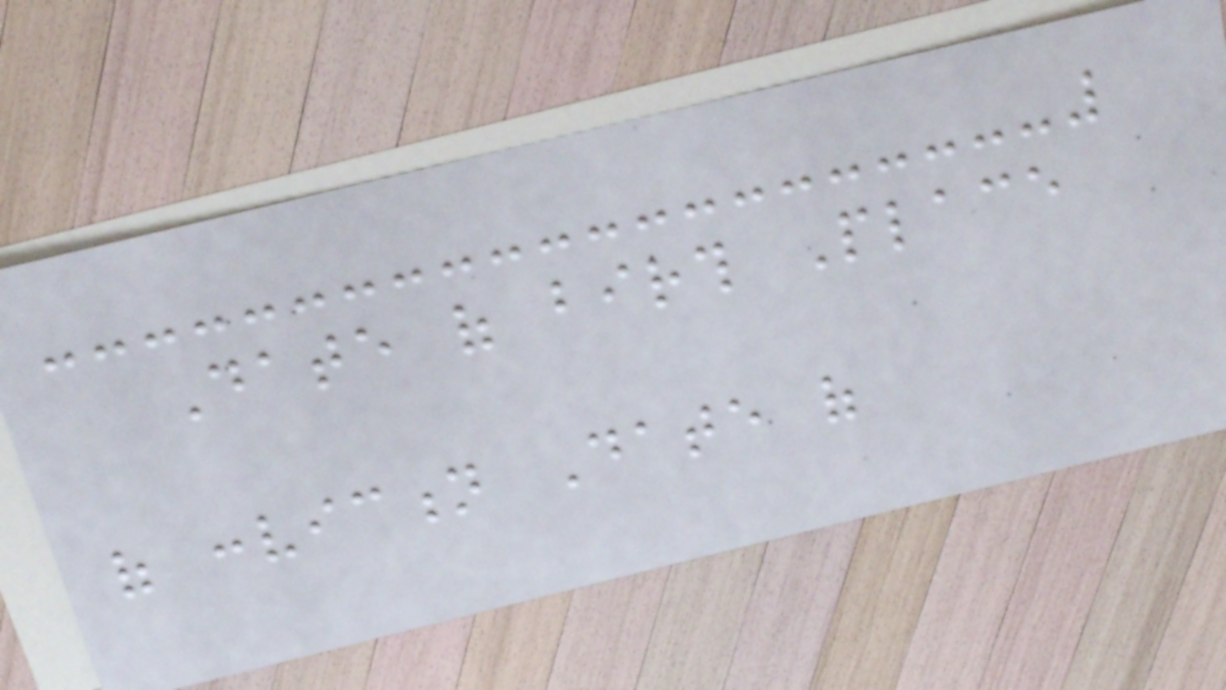Date of birth Place
of conviction Date of
